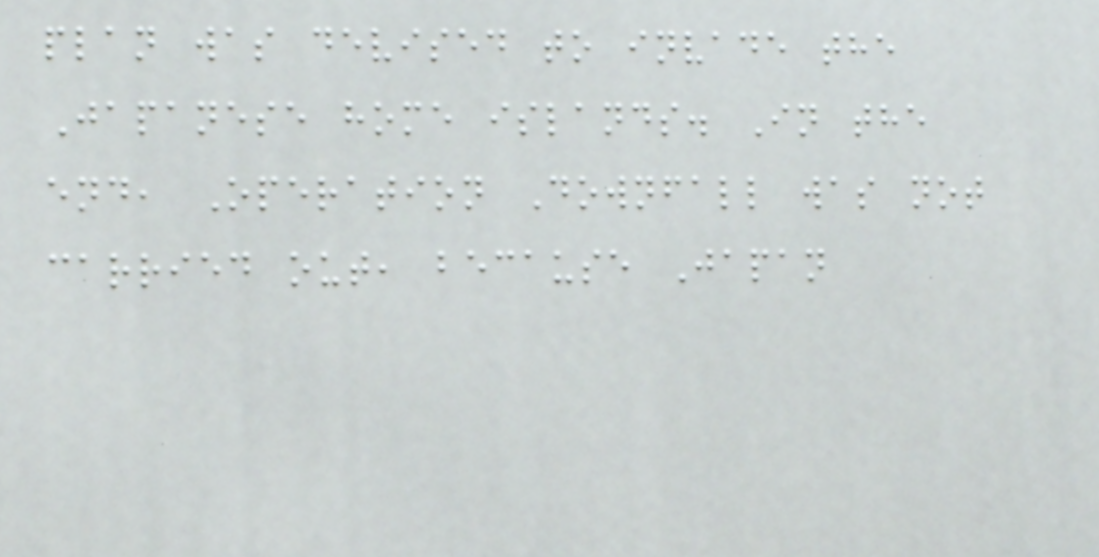plan was devised to invade the
Japanese home islands. In the
end, Operation Downfall was not
carried out, because Japan
